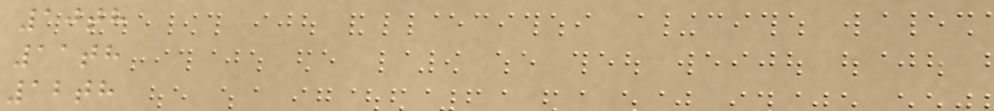10th
11th
12th
